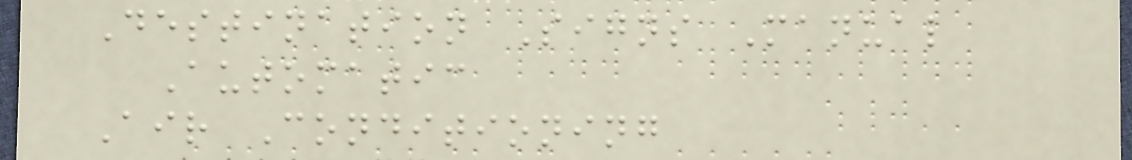Destination Signs Manual
Automatic
Air Conditioning
